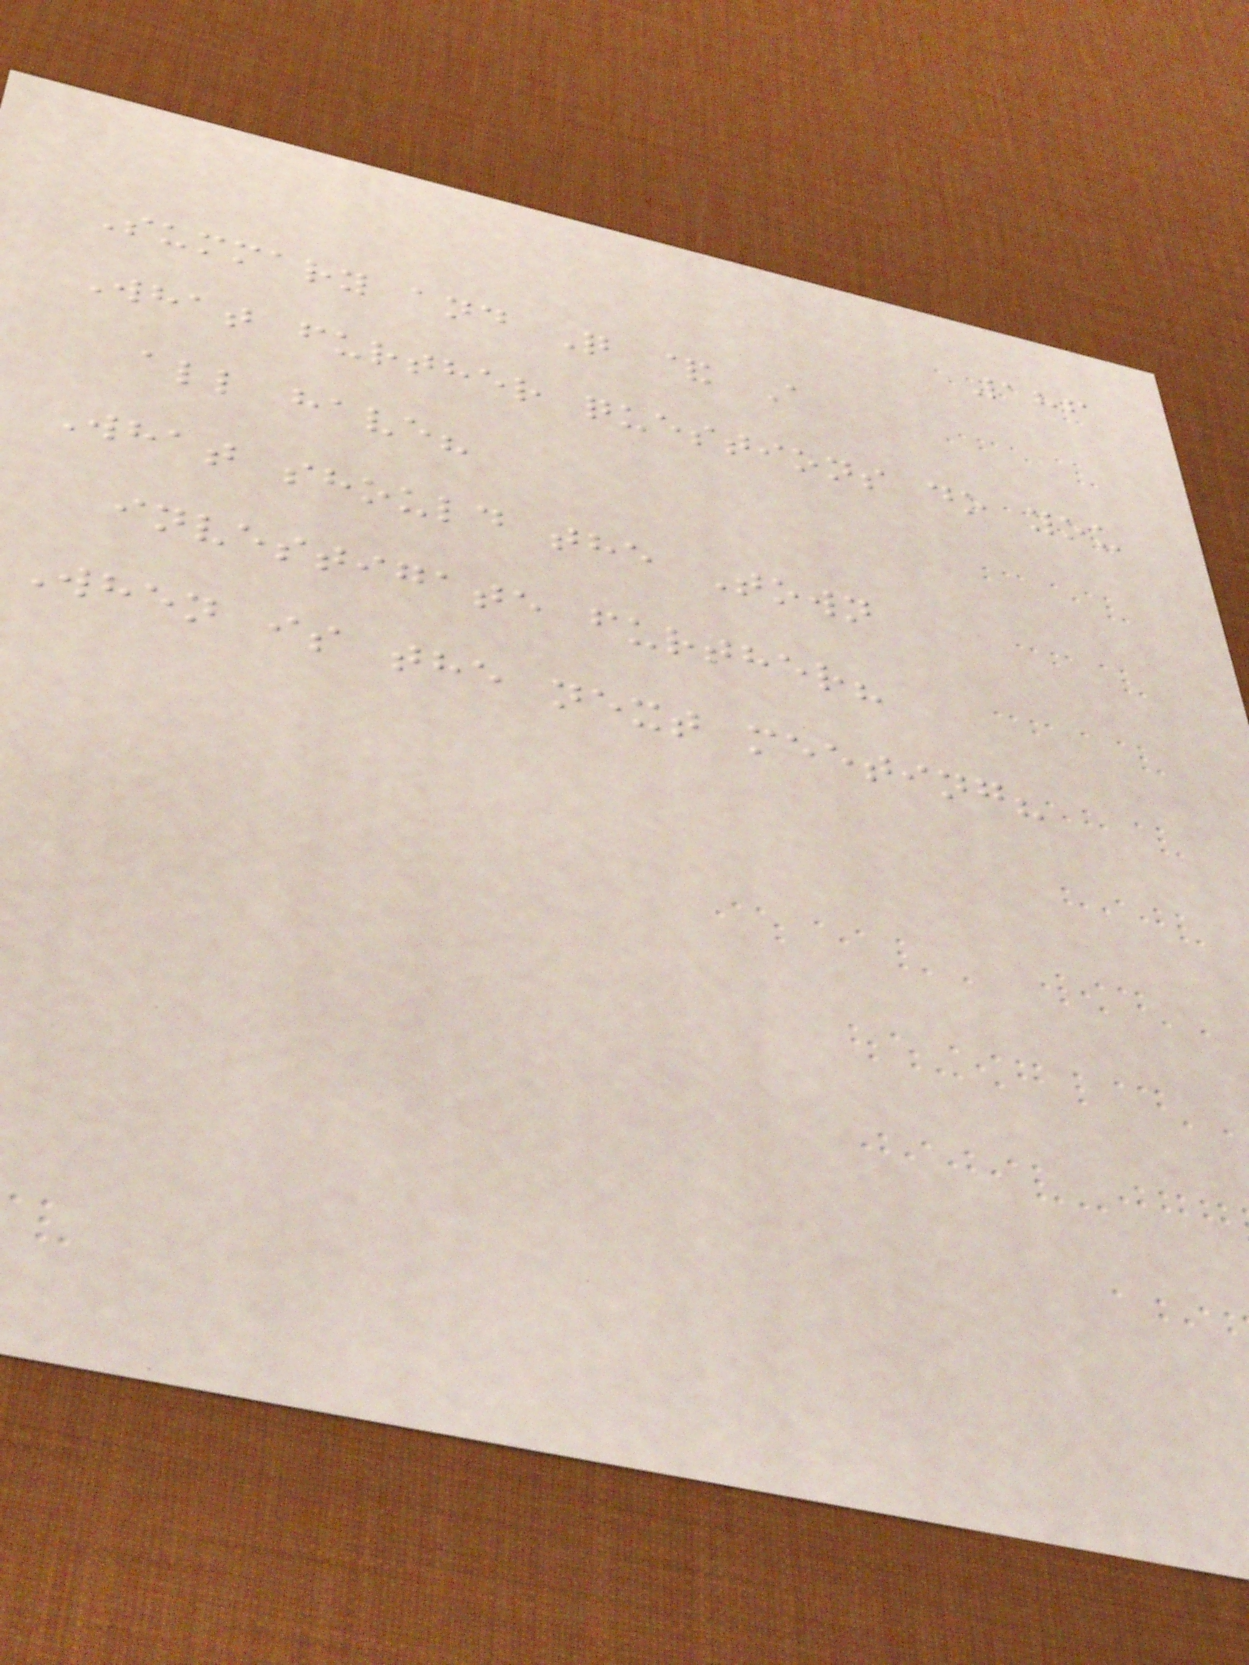186
Summary and Q & A
What further questions do you
all have?
What should the Town
investigate further?
When is the next meeting?
